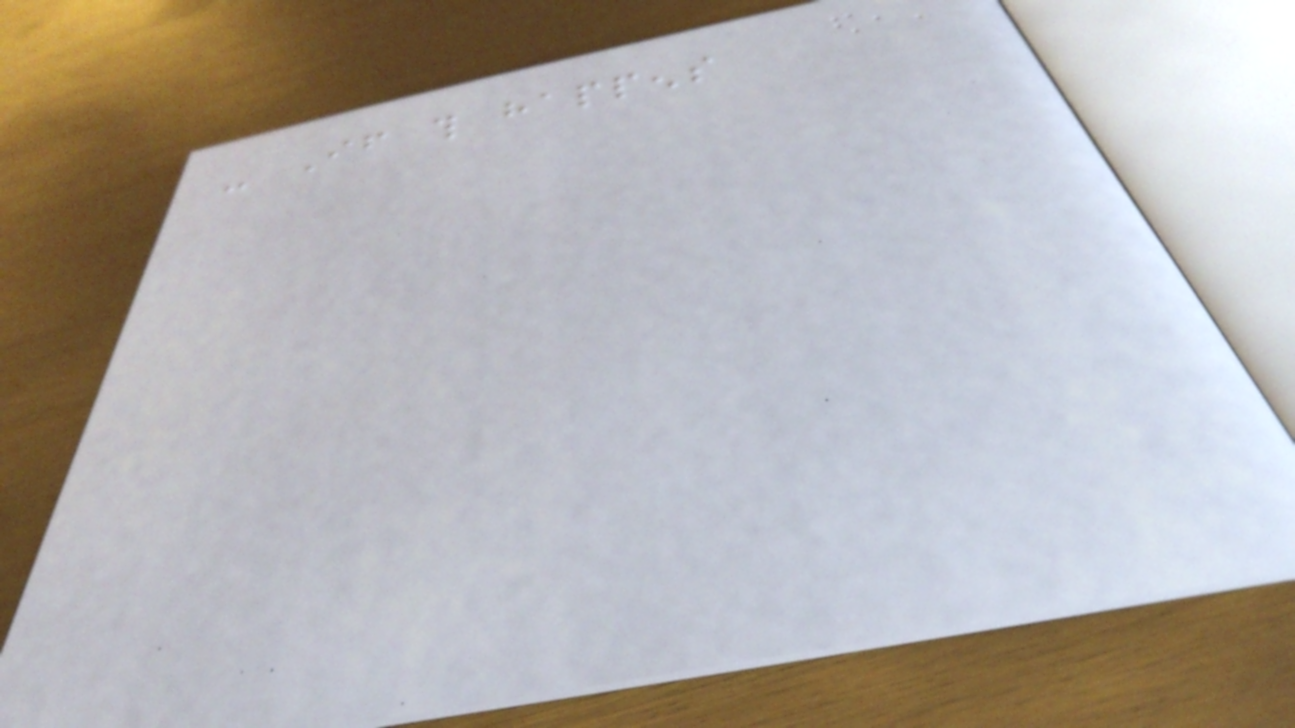- If this happens
